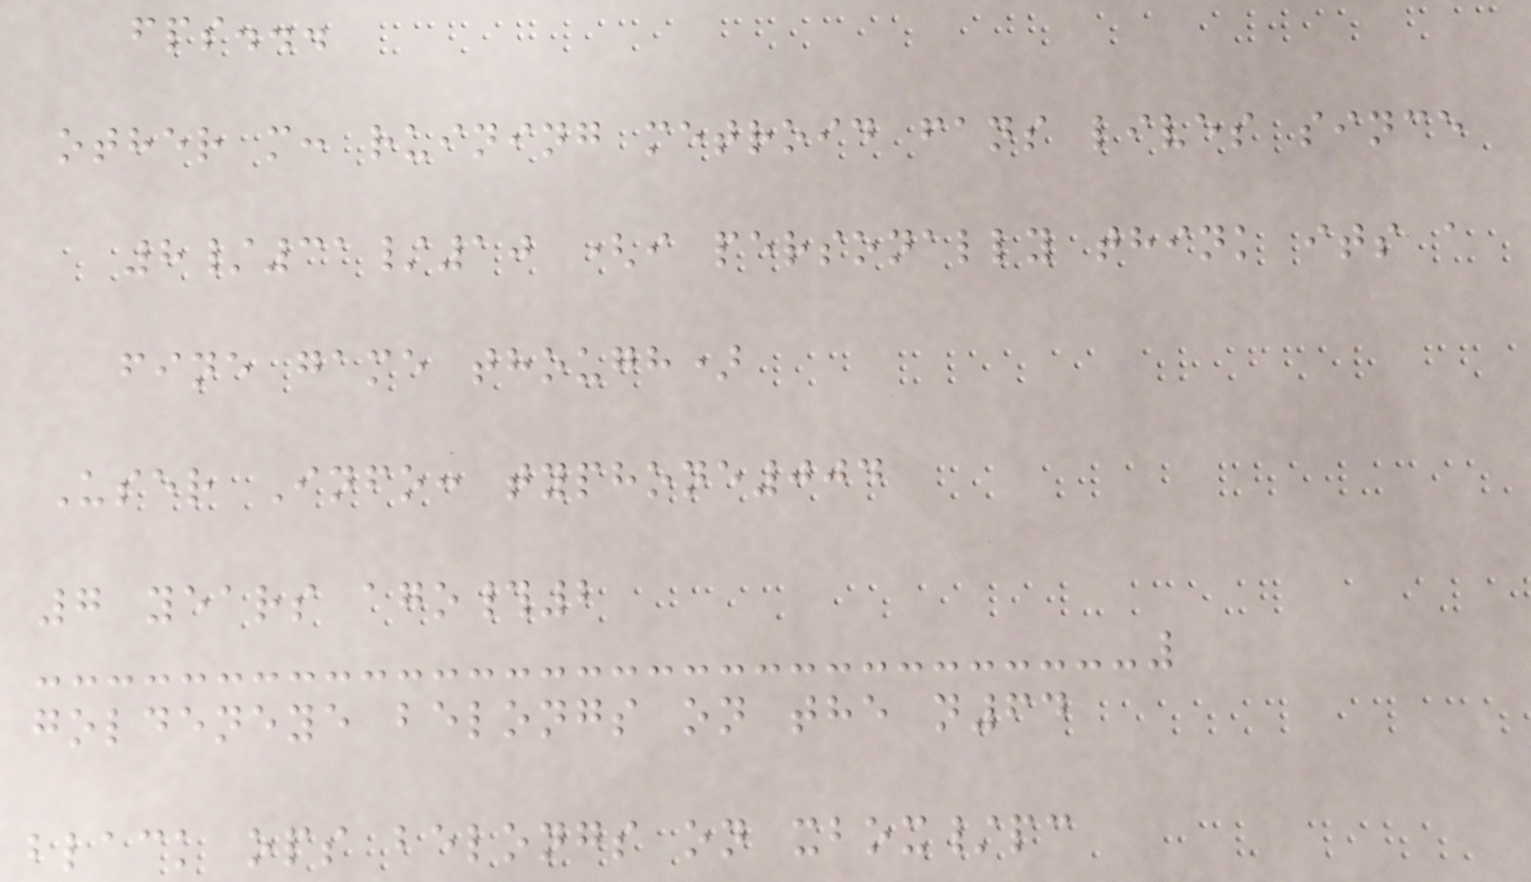fps...
other m: ruining metroid fans lives since
8/31/10 (i personally think its a
fine game though)
User Info: typhone004
7 years ago#2
goldeneye belongs on the n64
black ops belongs on xbox/pc
